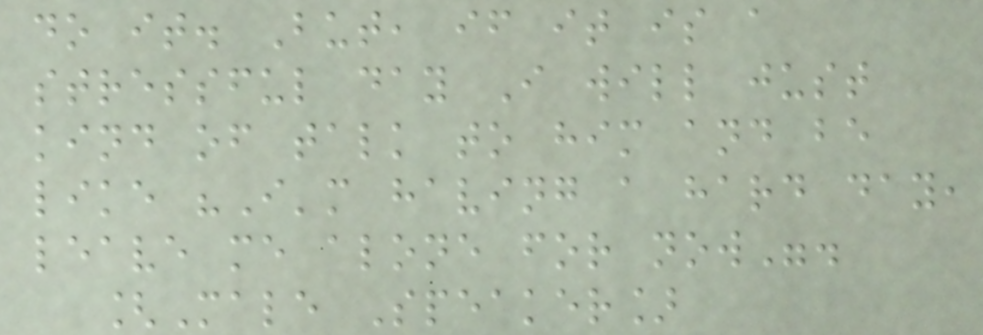do it. But, if it is a
stressful day I will just
kind of talk to him and be
like "I'm having a hard day,
leave me alone for now".
[Male Speaker]
